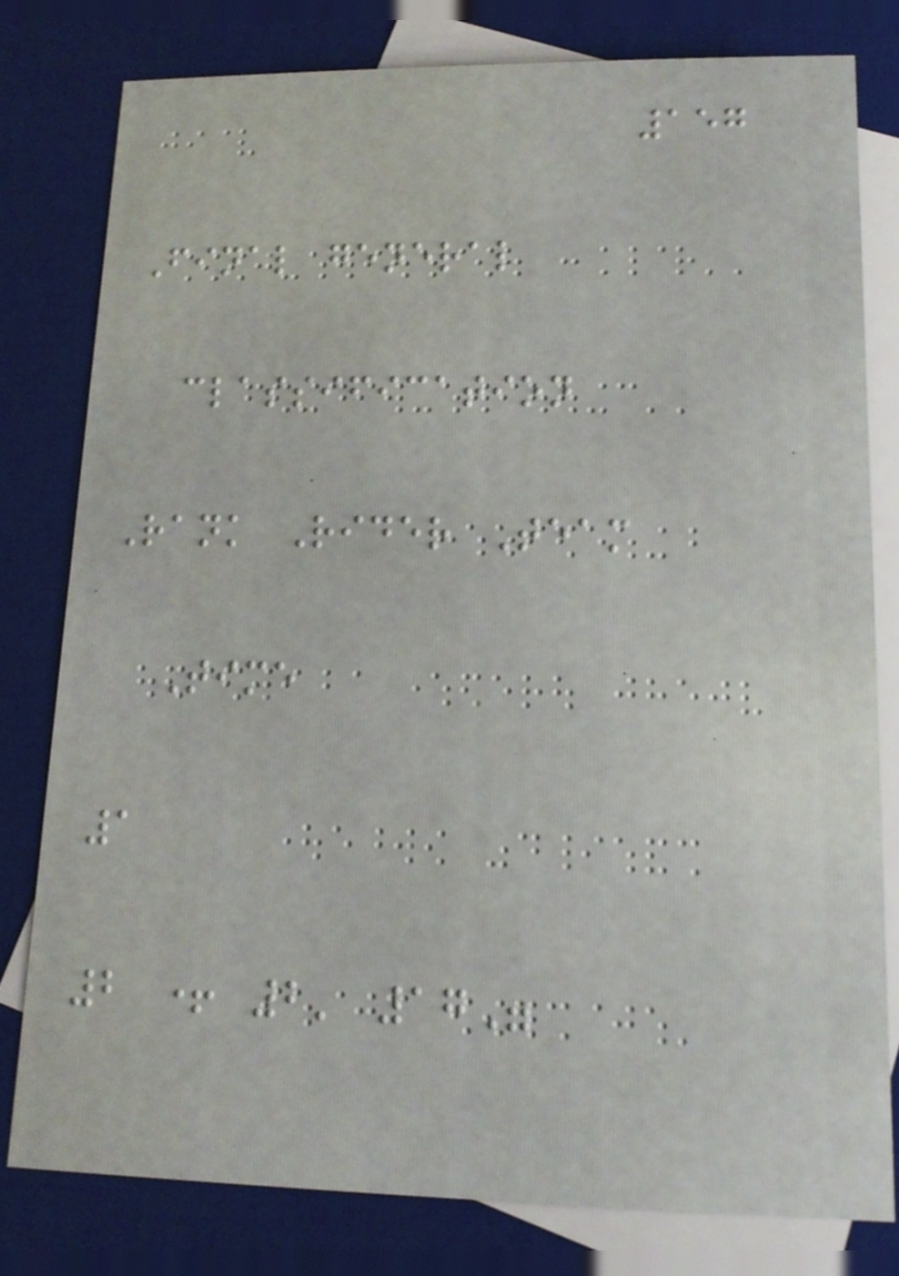157
Final general
classification
Rank Rider Team
Time
1
2 + 2' 17"
